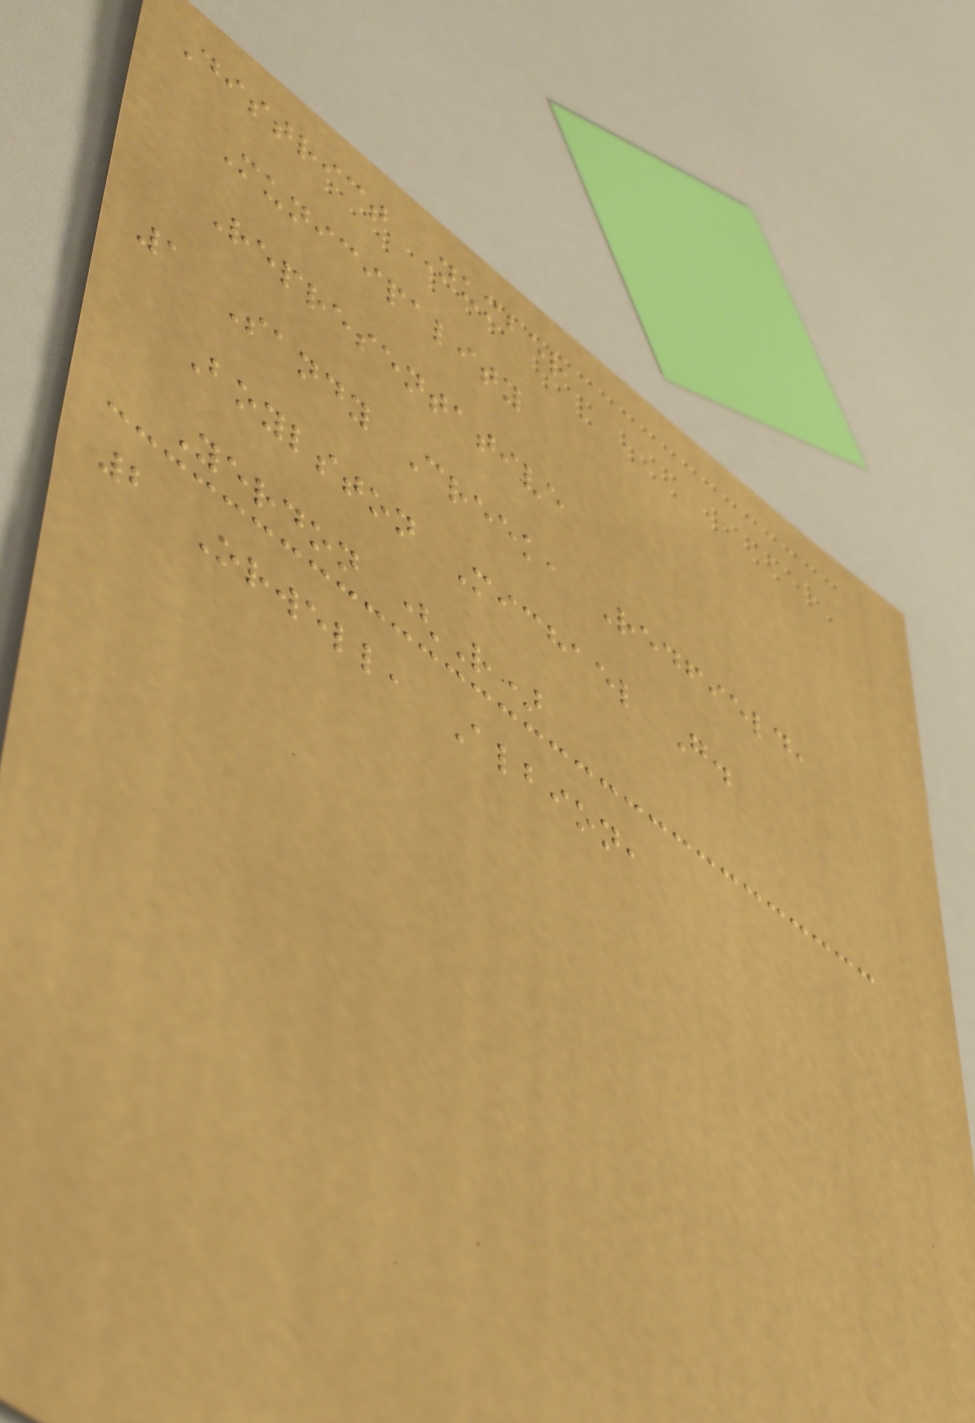District Number
Municipality
Representative
1 Sandy Creek, Redfield,
Boylston Michael G.
Yerdon (R)
2 Orwell, Albion,
